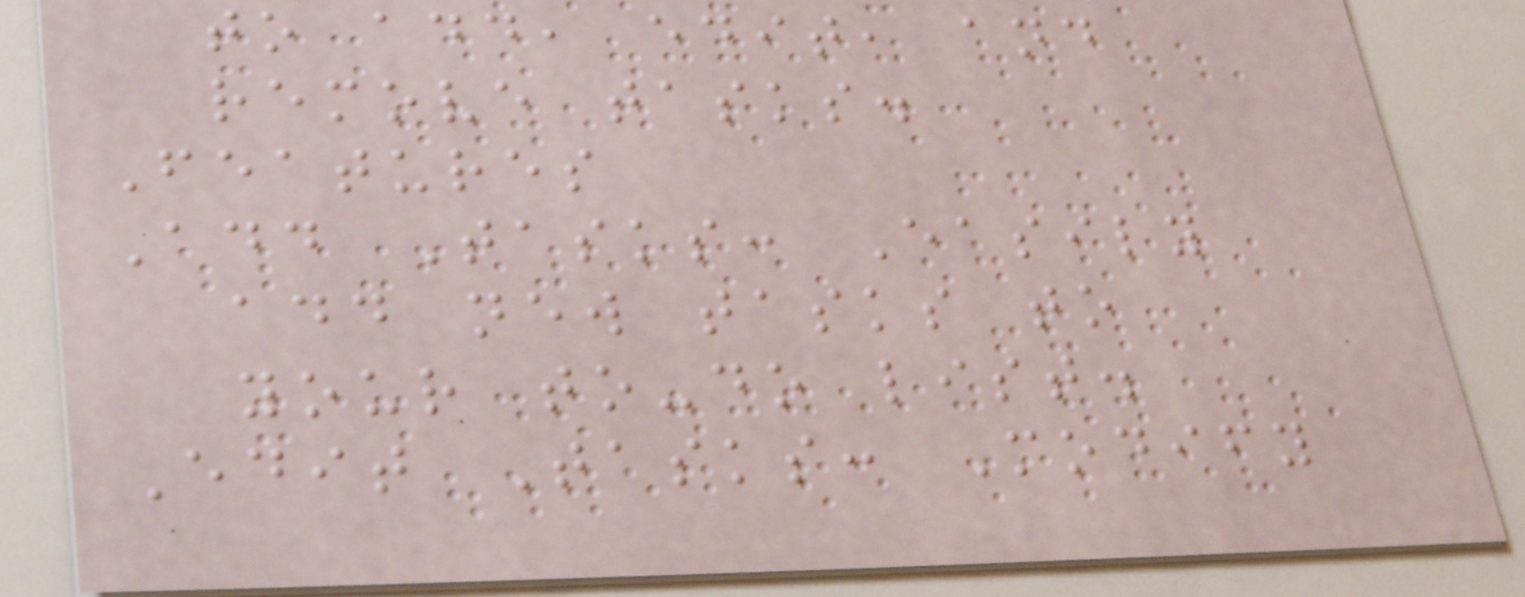to add, edit, and
remove tasks.
Features
Add Tasks: Easily
add new tasks to
your to-do list.
Edit Tasks: Modify
